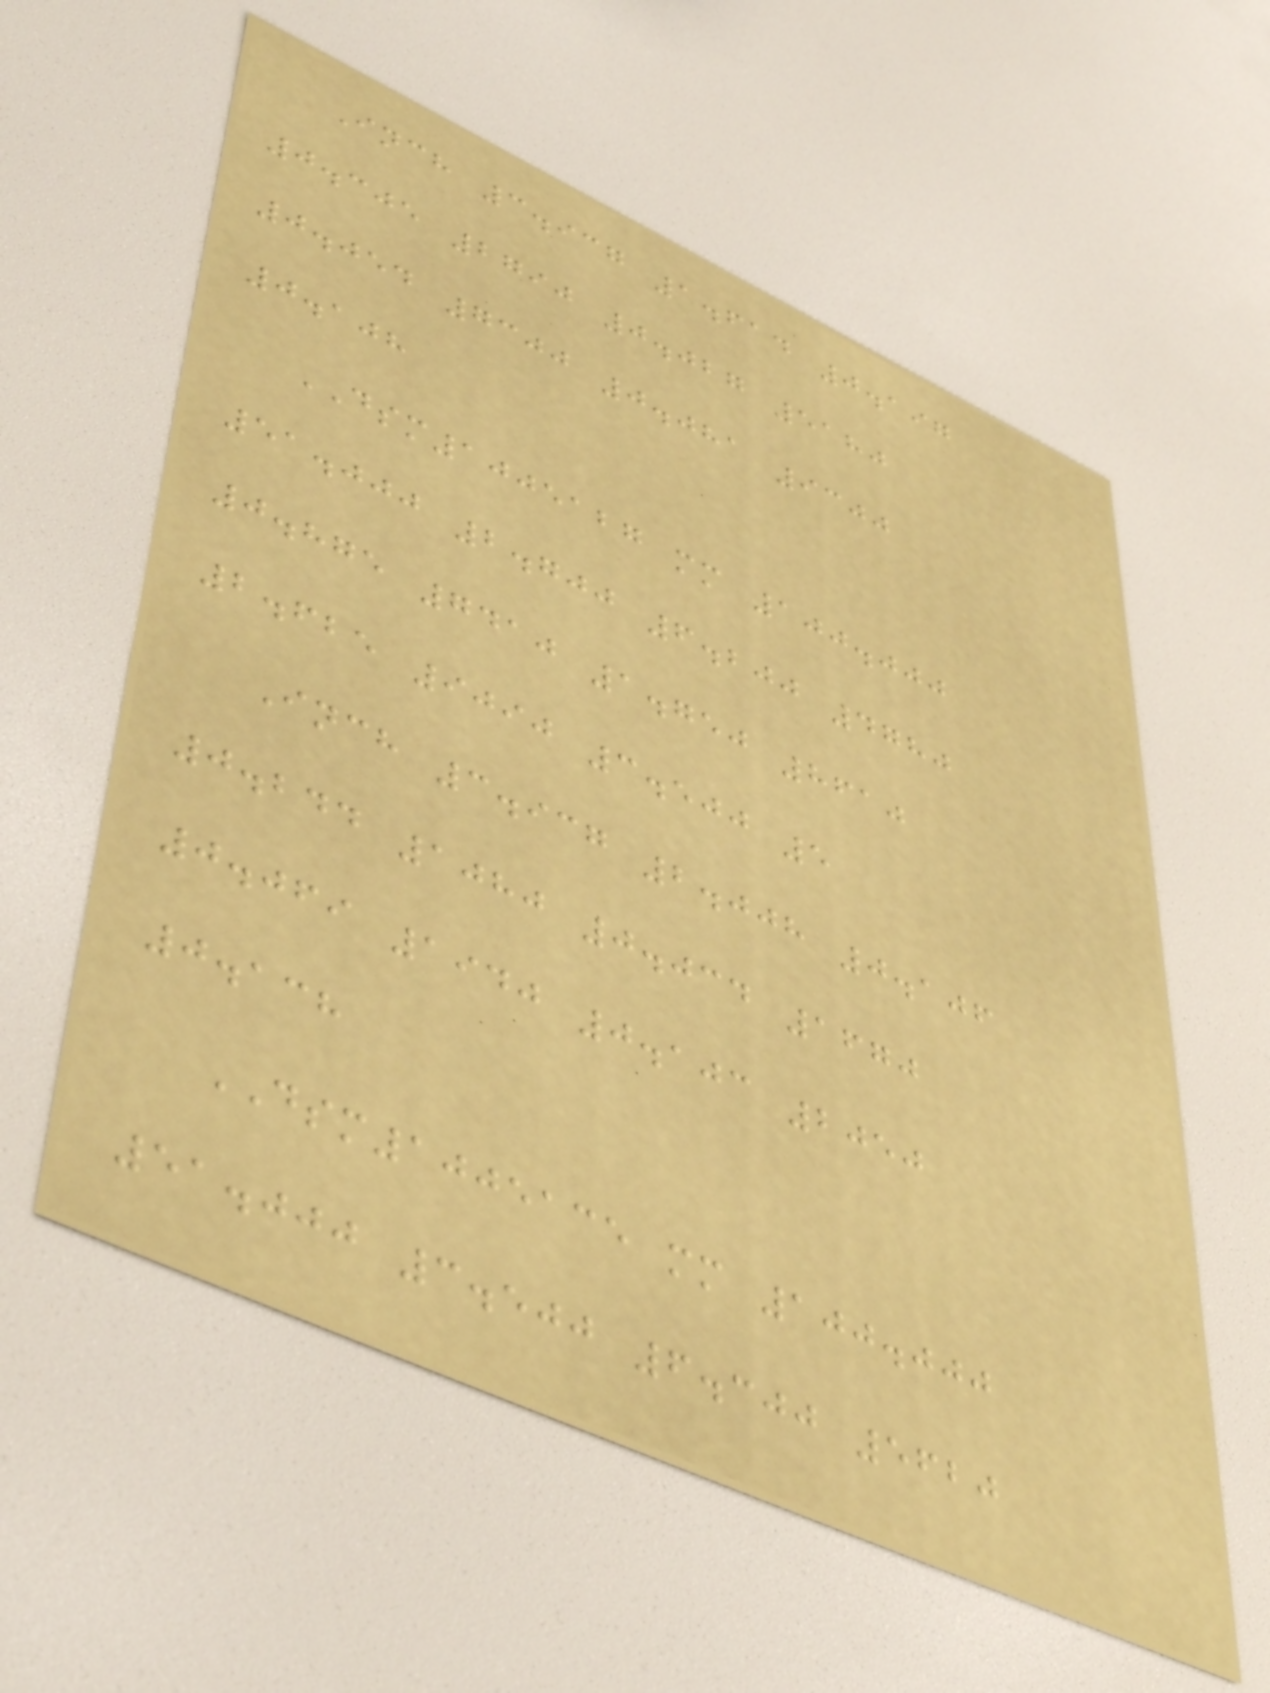Inch 3.937 1.614 0.197
0.305 2790 0.027 5180
0.054 7300 0.081 9300
0.108
DSM1005127 mm 100.000
51.000 2.700 6.200 4780
0.875 7410 1.750 8610
2.625 9090 3.500 5
Inch 3.937 2.008 0.106
0.244 1080 0.034 1670
0.069 1940 0.103 2050
0.138
DSM1005135 mm 100.000
51.000 3.500 6.300 5620
